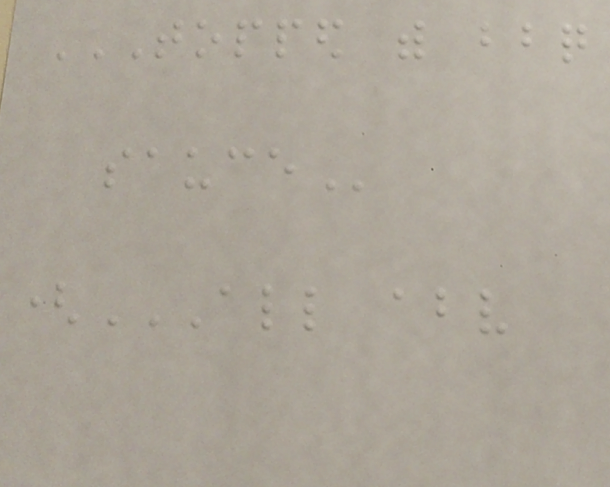TOPPED WITH BBQ
SAUCE
(ALL ABOVE
